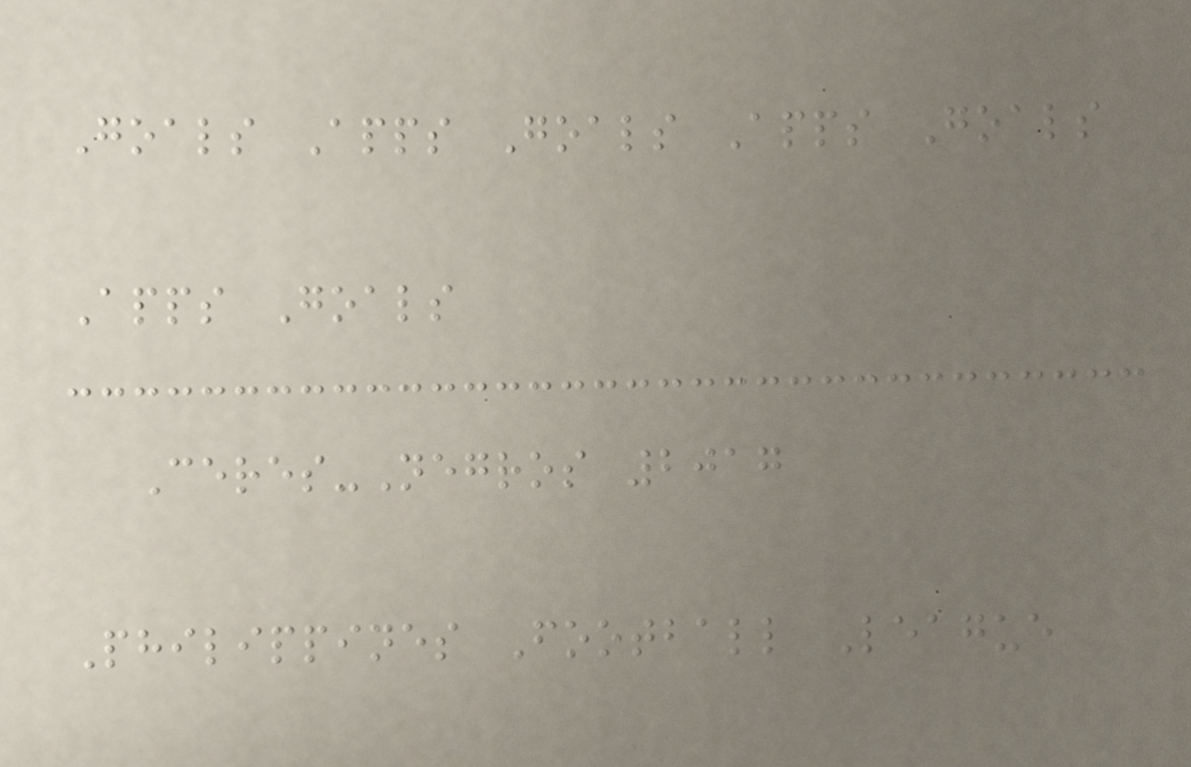Goals Apps Goals Apps Goals
Apps Goals
Ceres-Negros 2017
Philippines Football League
